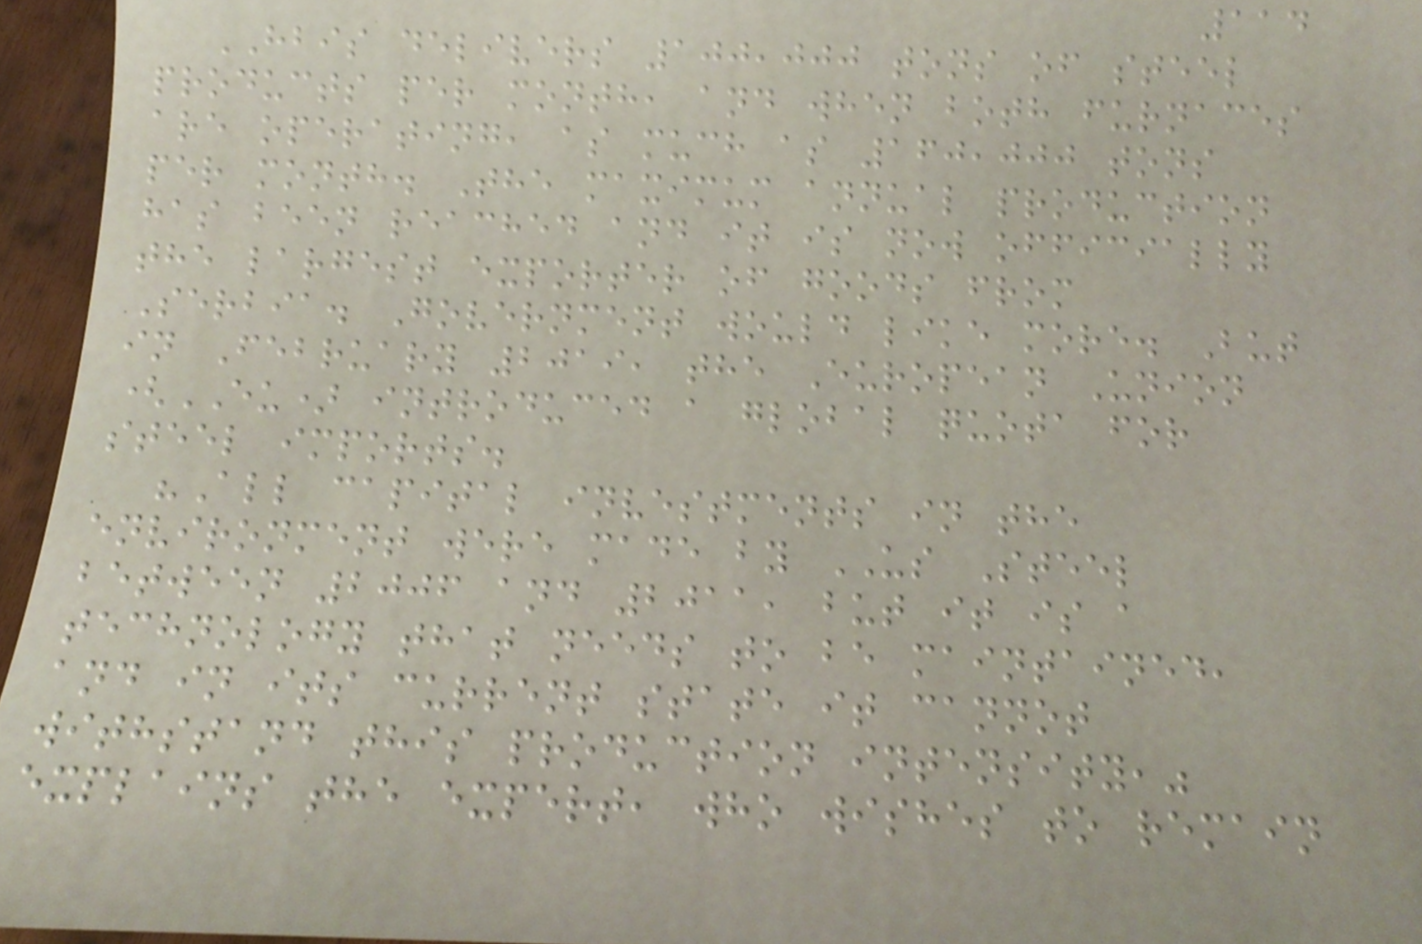114
HBIS delivers 100,000 tons of steel
products per month, and when both furnaces
are operating, as much as 160,000 tons
per month. The maximum annual production
has been reached and it is now officially
the largest exporter of goods from
Serbia. Government would like more. But
in February 2019, the European Union
(EU) introduced a global quota for
steel imports.
"All capital investments in the
environment were made by US Steel
between 2006 and 2011, but it is a
technology that needs to be maintained,
and in its current state it cannot
withstand this production intensity,"
explains the expert, who wishes to remain
